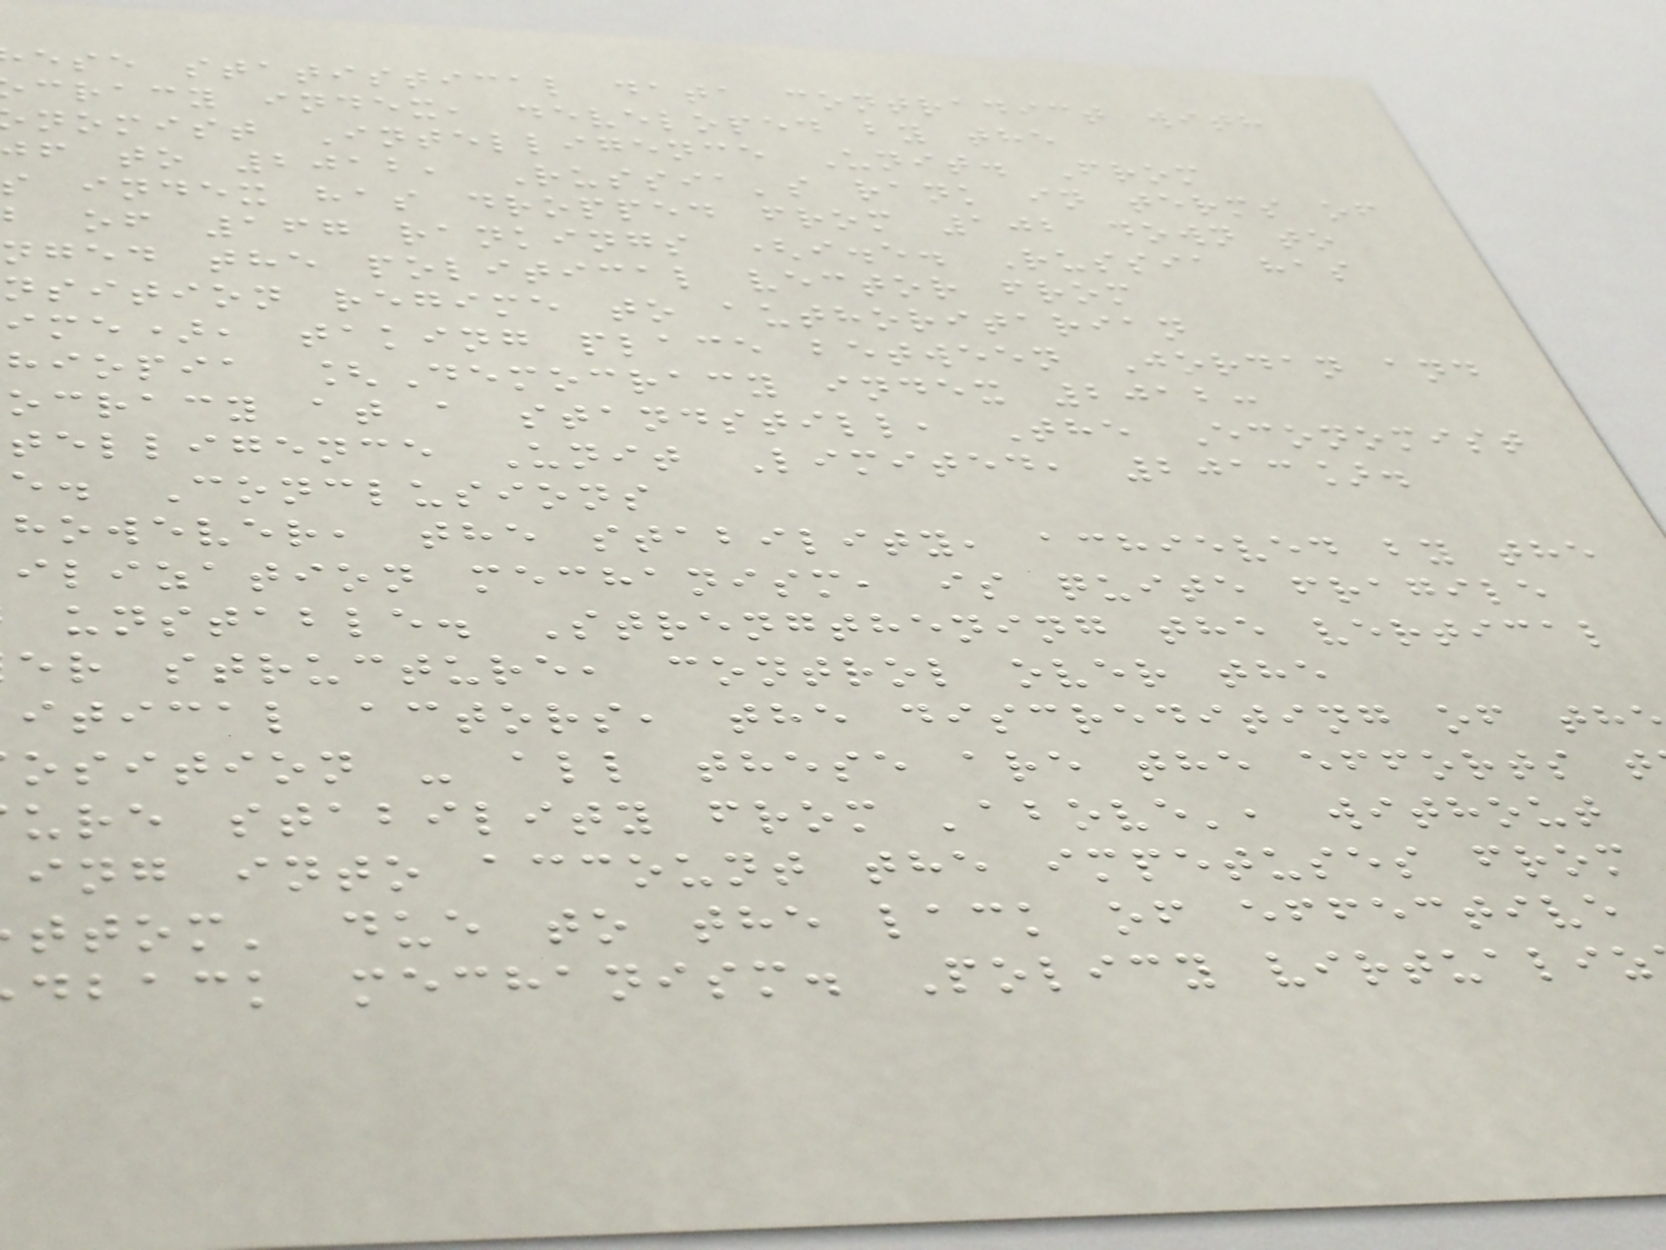ese statistical data contradict with
cracy index, developed by the
nomist Intelligence Unit. From
f to 2012, Russia's rank in terms of
s index has dropped from 102 down to
b of 167 rankings (i.e. Russia has
nged the political vector from
nsition regime to authoritarian
ime), taking place between Jordan and
hiopia [Democracy index 2012:
ocracy at a standstill, The Economist
telligence Unit Limited, 2013].
e. Conclusions
however, the stability, achieved by the
ilization mechanism, is quite fragile
unstable. Strengthening the vertical
er structure, control over the
itical actors, the discrediting of th
osition - all these are the efforts t
ure stability from 'above', without
ing into account the impetuses from
ttom' due to the lack of effective
dback mechanism. Policy virtualiz
